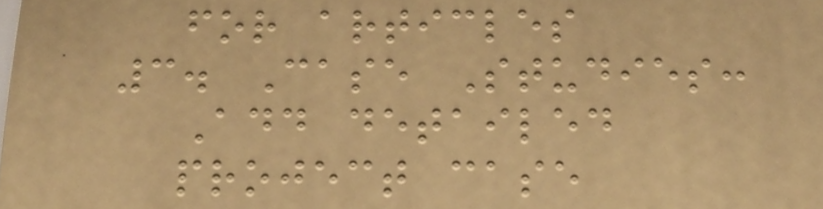for articles
3. Case Studies:
Add detailed
project case
